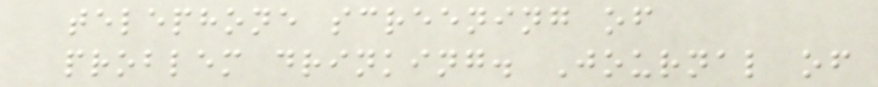telephone screening of
problem drinking. Journal of
